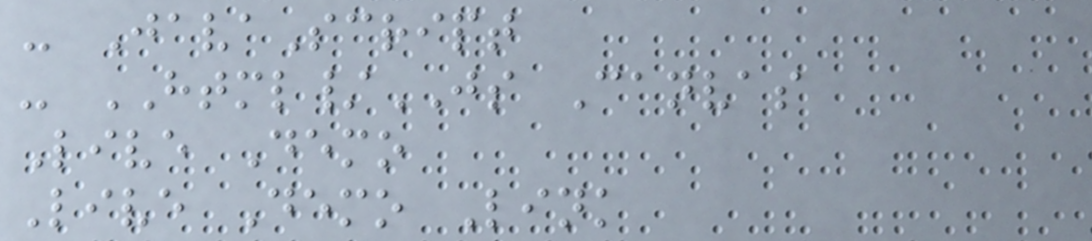- JavaScript
- HTML/JS Canvas
Live Demo
Live Demo Link
